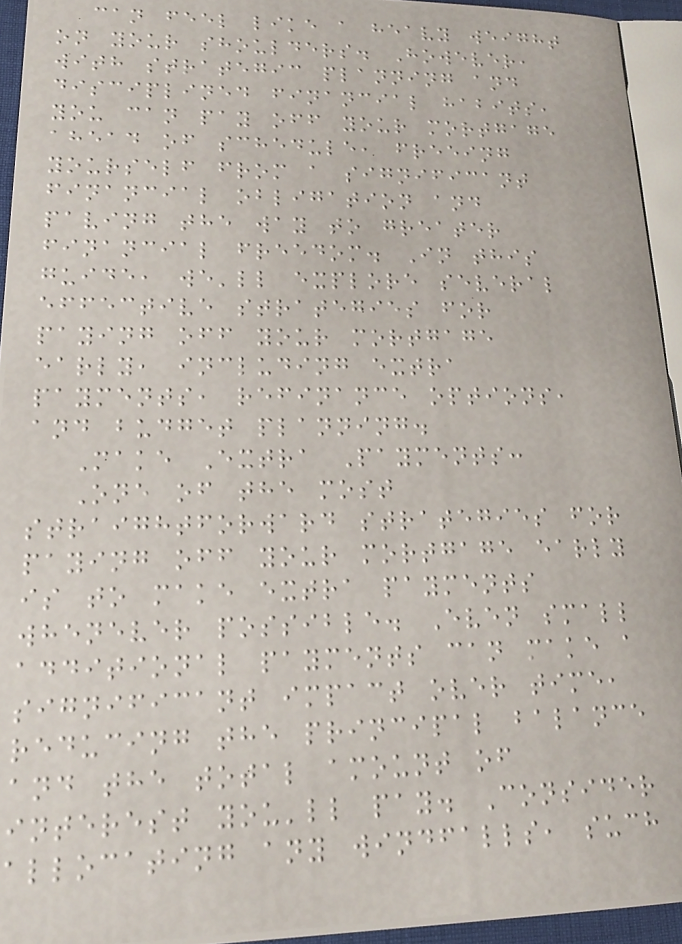can feel like a heavy weight
on your shoulders. However,
with strategic planning and
disciplined financial habits,
you can pay off your mortgage
ahead of schedule, freeing
yourself from a significant
financial obligation and
paving the way to greater
financial freedom. In this
guide, we'll explore several
effective strategies for
paying off your mortgage
early, including extra
payments, refinance options,
and budget planning.
Make Extra Payments:
One of the most
straightforward strategies for
paying off your mortgage early
is to make extra payments
whenever possible. Even small
additional payments can make a
significant impact over time,
reducing the principal balance
and the total amount of
interest you'll pay. Consider
allocating any windfalls, such
